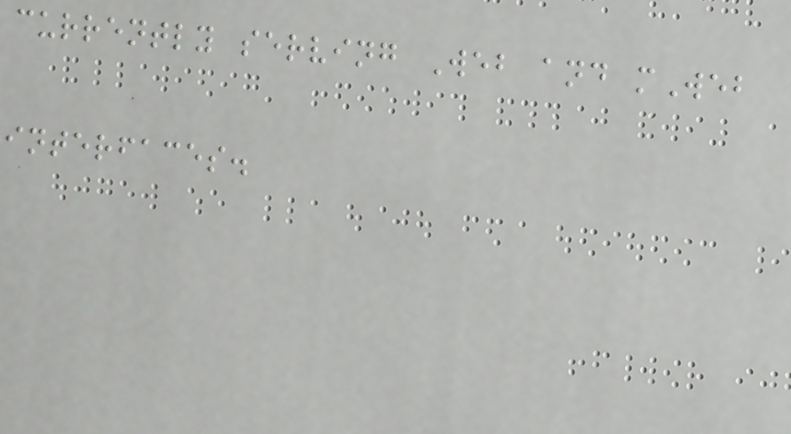currently serving Web and mWeb
interfaces.
